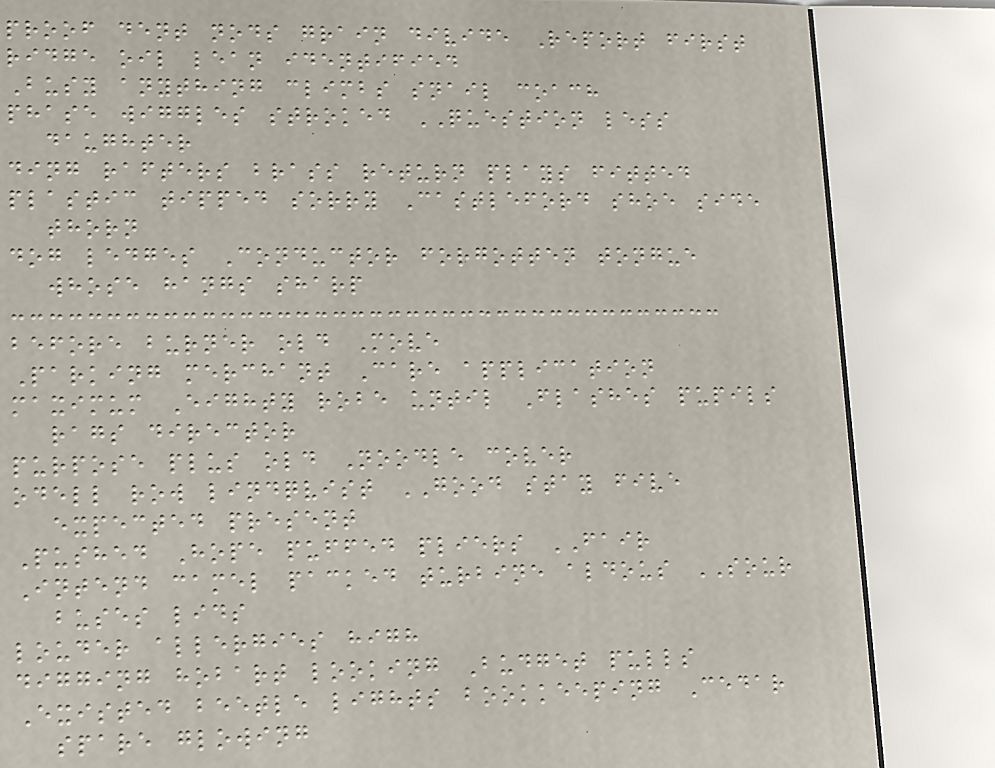proof dent nods grain divide Report first
ridge oil lean identified
Busy anything climbs snail coach
phase wiggles stroked QUESTION less
daughter
ding rafters brass return plays fitted
plastic tipped sorry Castleford shoe side
thorn
dog ledges Conductor forgotten tongue
whose hangs sharp
before burner old Move
Parking merchant Care application
maximum Eighty robe until Flashes pupils
rags director
purpose plus old Noodle cover
odell row lindqvist GOOD stay five
expected present
Pushed Hope puffed pliers FAIR
Intend camel packed turbine aldous SOUR
buses lids
louder allergies high
digging hobart looking Budget pulls
Existed beetle lights bookkeeping Cedar
spare glowing
